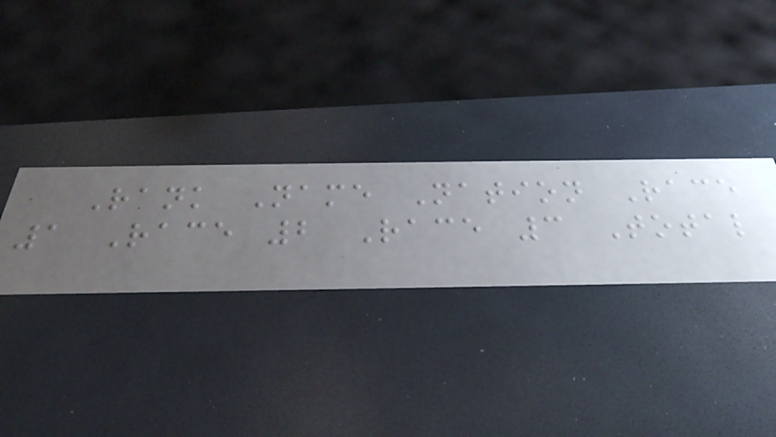Rank Name Nation Race
1 Race 2 Race 3 Total
